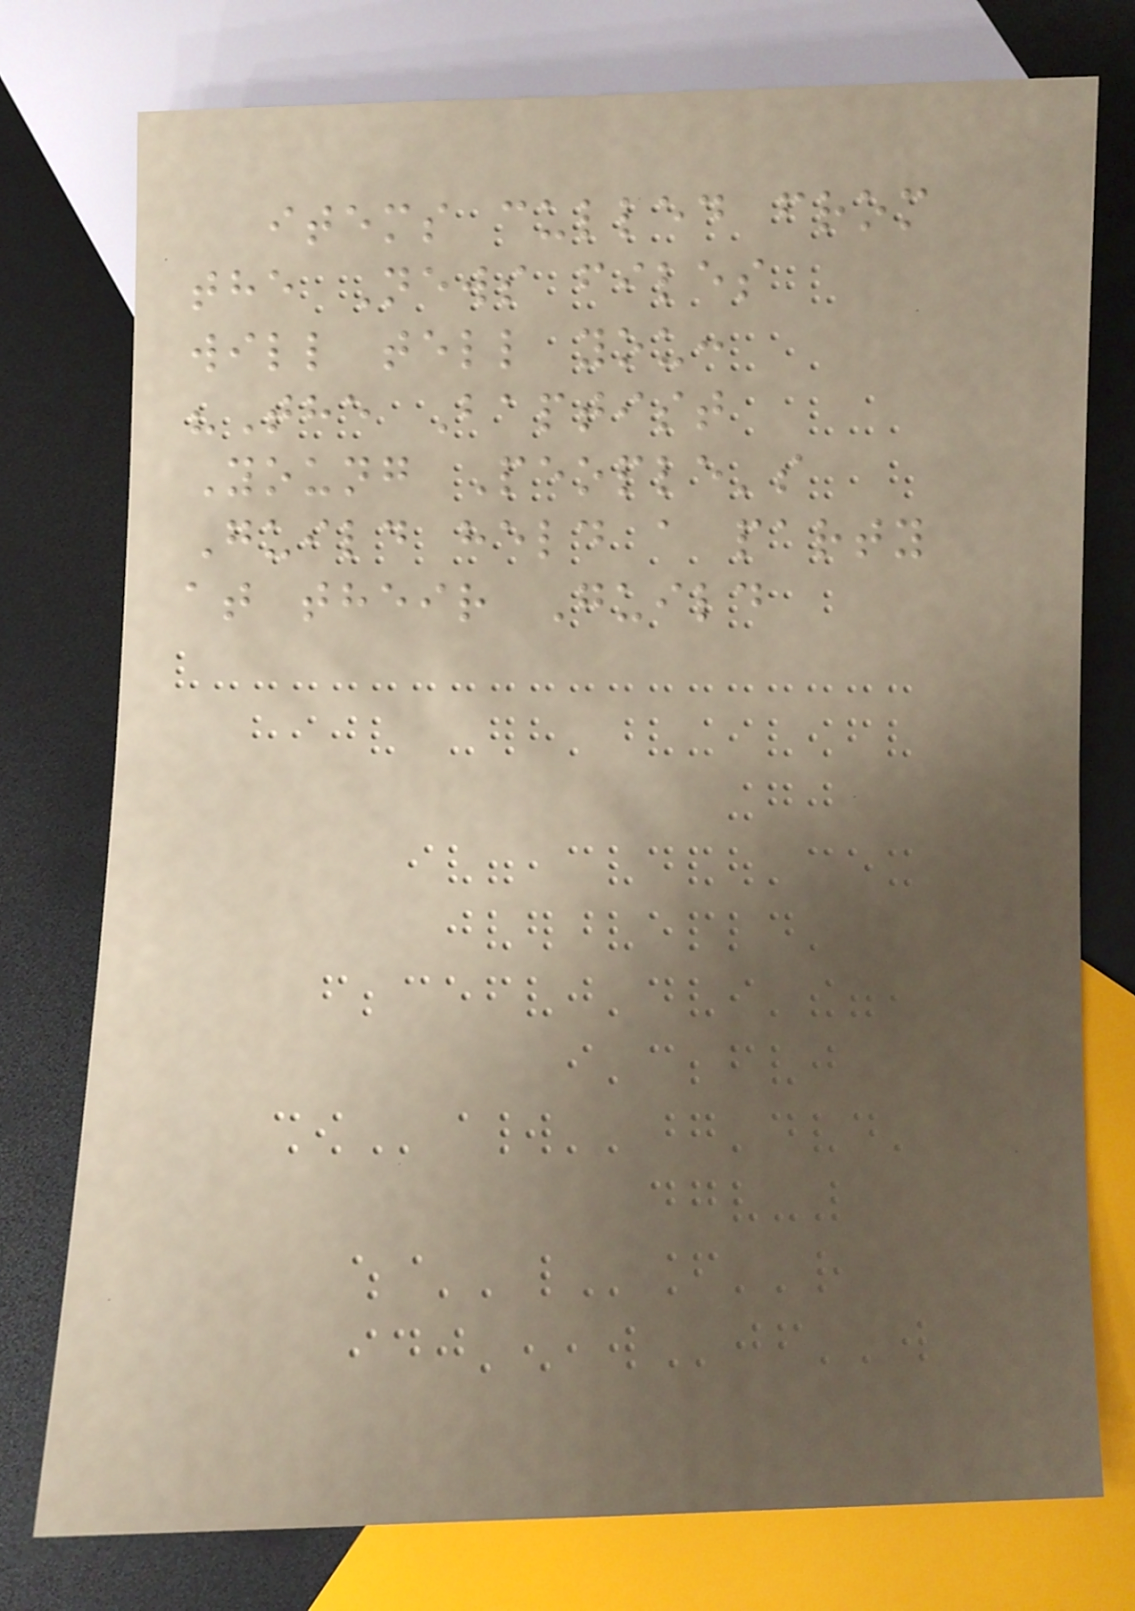items culled from
the News files
will tell you:
"The Baptist
Young People's
Guild held a party
at their Guild
